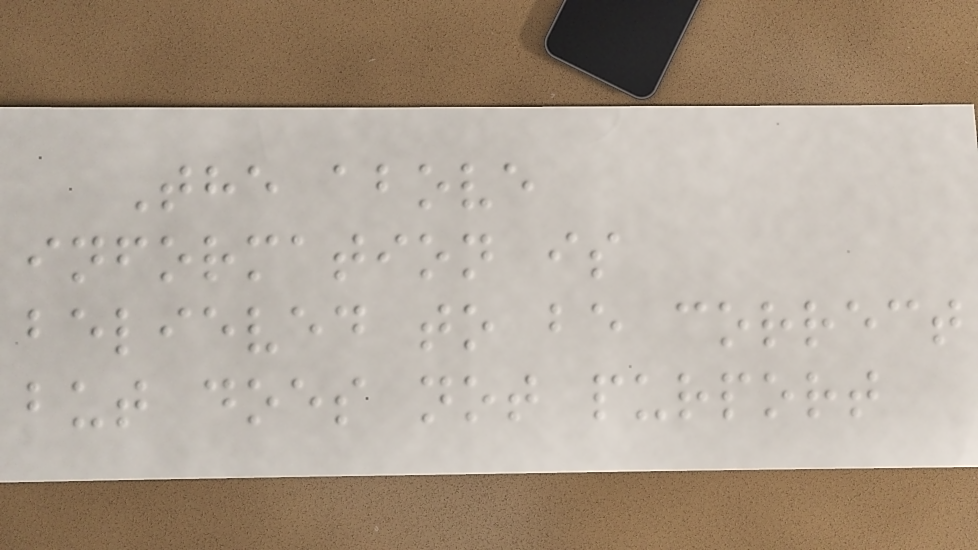The above
information is
believed to be correct
but does not purport
